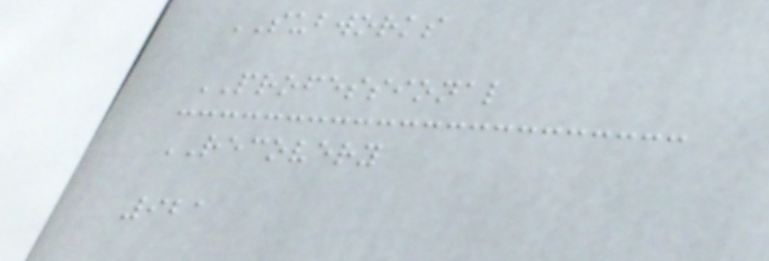SUBWORKS
PROFESSIONAL
RECOVERY
921
